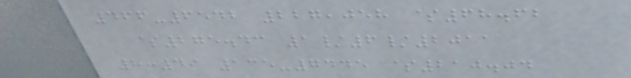466-6542 227,058 $68.62
$275.43 1/6/2011
8:49 135-7445 $210.04
